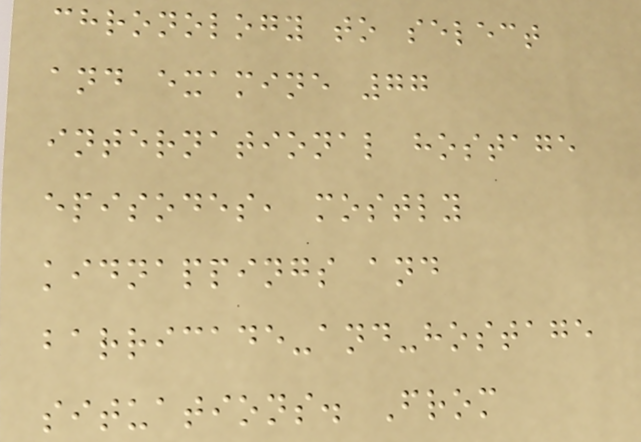chronology to select
and examine 77
international hostage
episodes, mostly
kidnappings and
barricade-and-hostage
situations. From
